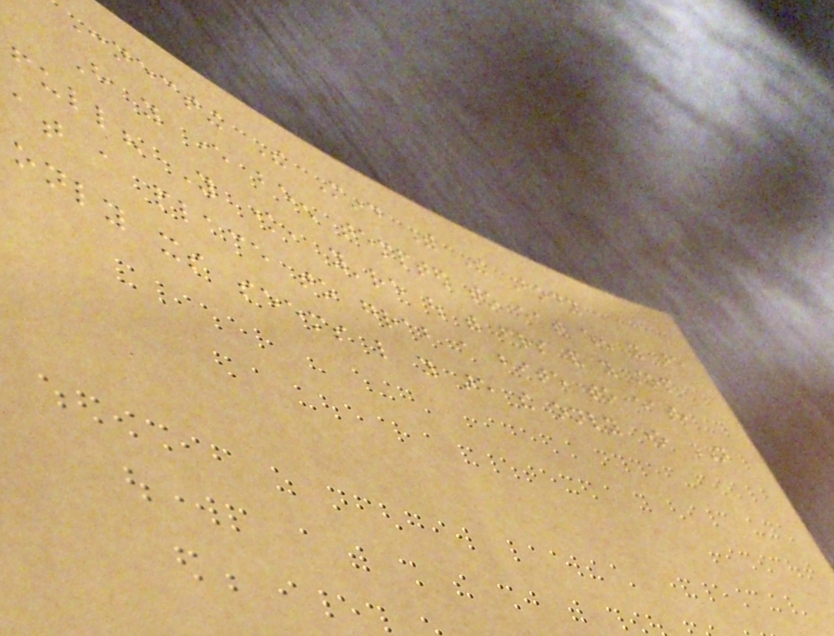Connecting The Mind With The Body
Have you ever been tempted to eat when you are
full? You know, you're out with friends and you stop
at a place to grab a bite to eat,
only its seems like you are the only one NOT
